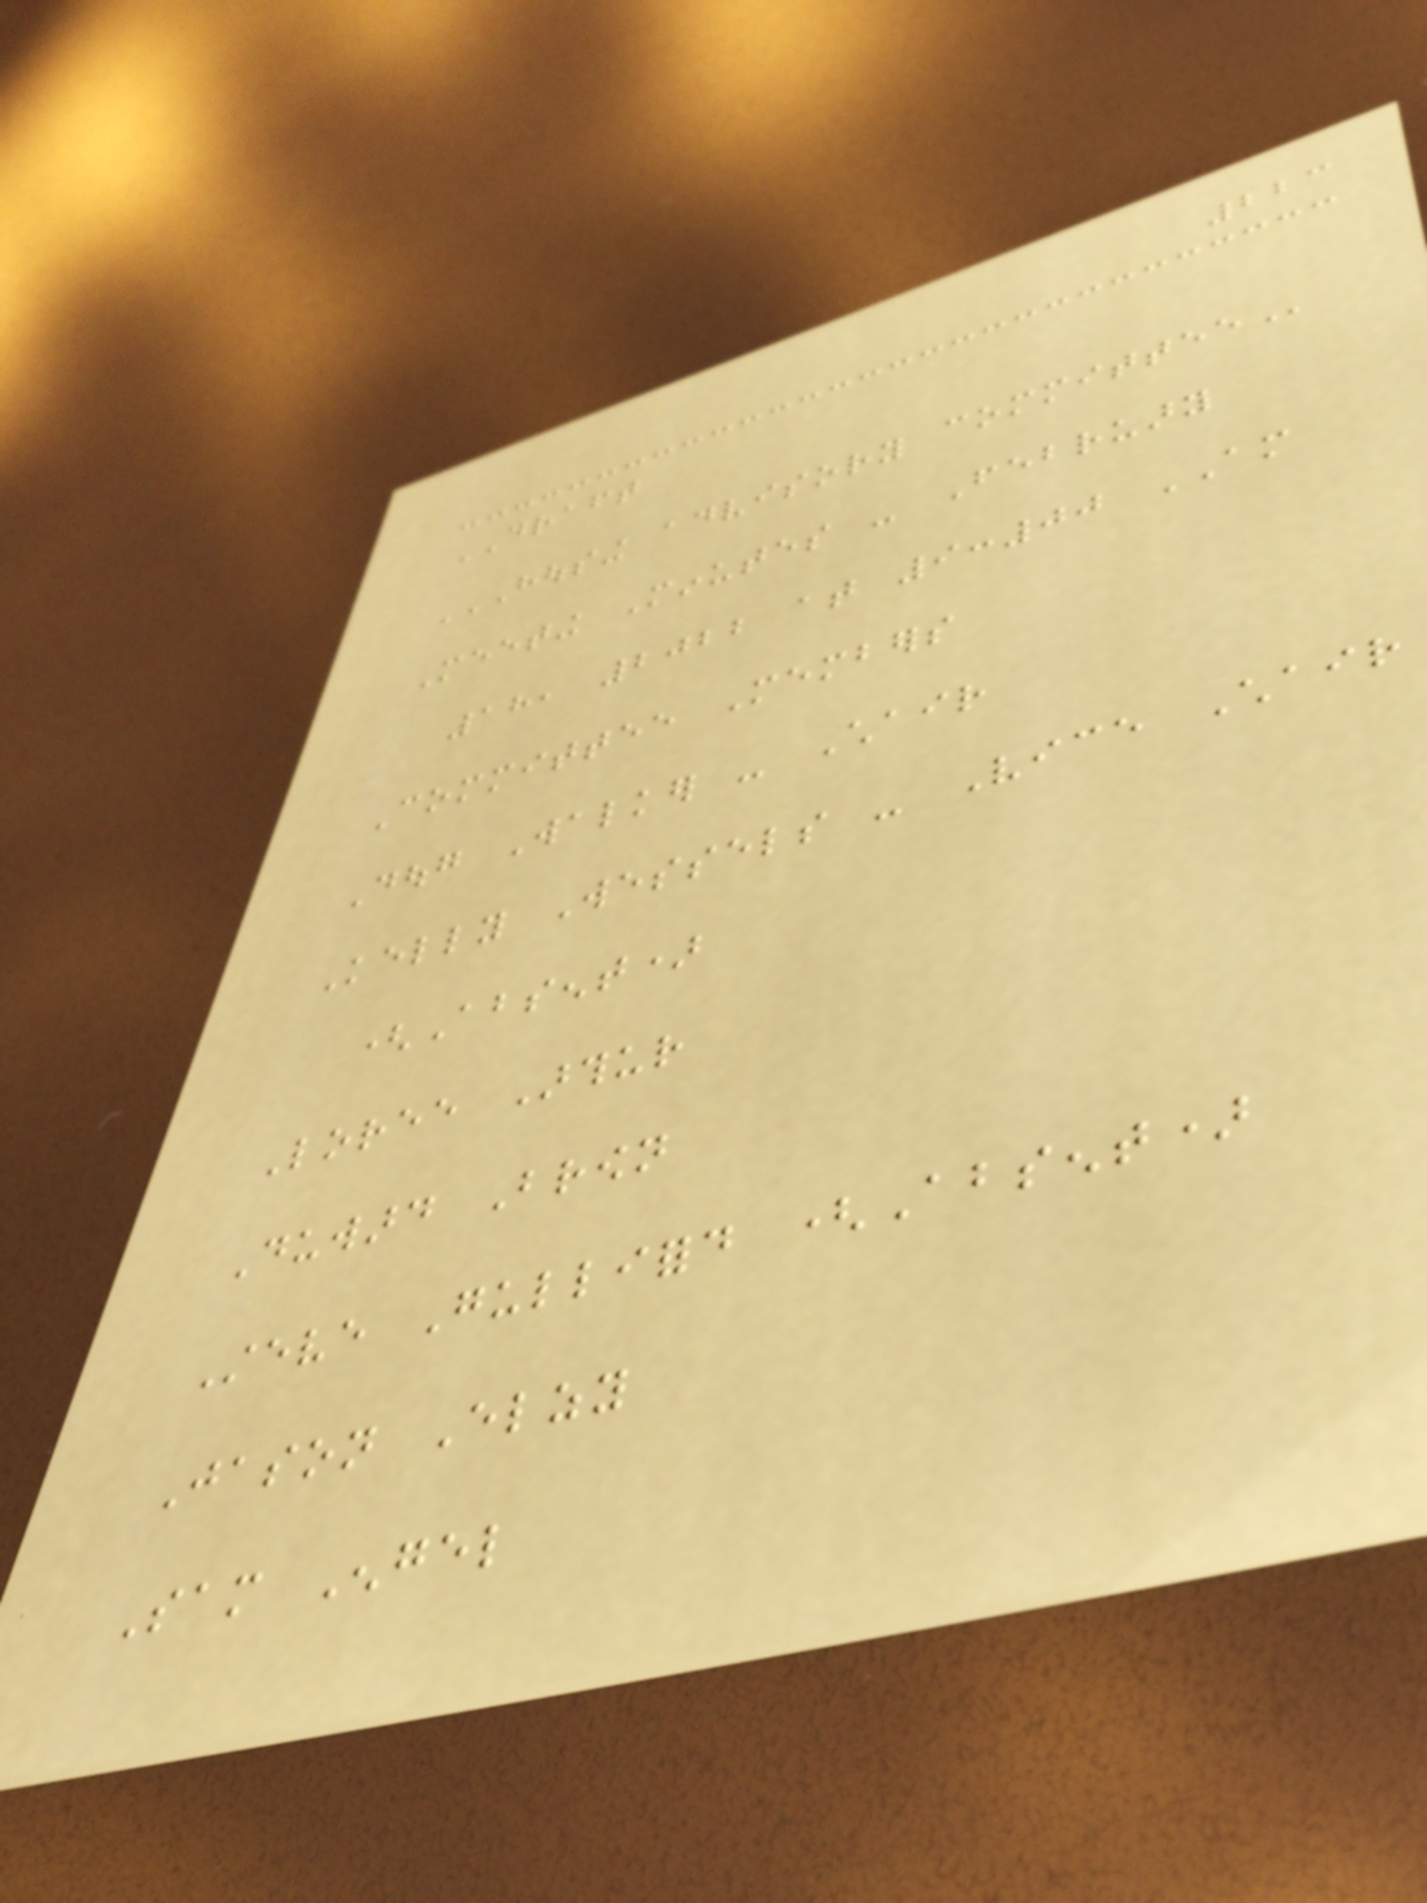223
DRAFT
HOUSING ADVISORY COMMITTEE
Meeting Minutes - February
18, 2022 at 9:00 AM
Committee Members
Doug Walker - Chair
Kelly Wessels - Vice Chair
(Absent)
Loree Arthur
Duward Brown
Steve Gulliford (Absent)
Jason Elzy
Sam Engel
